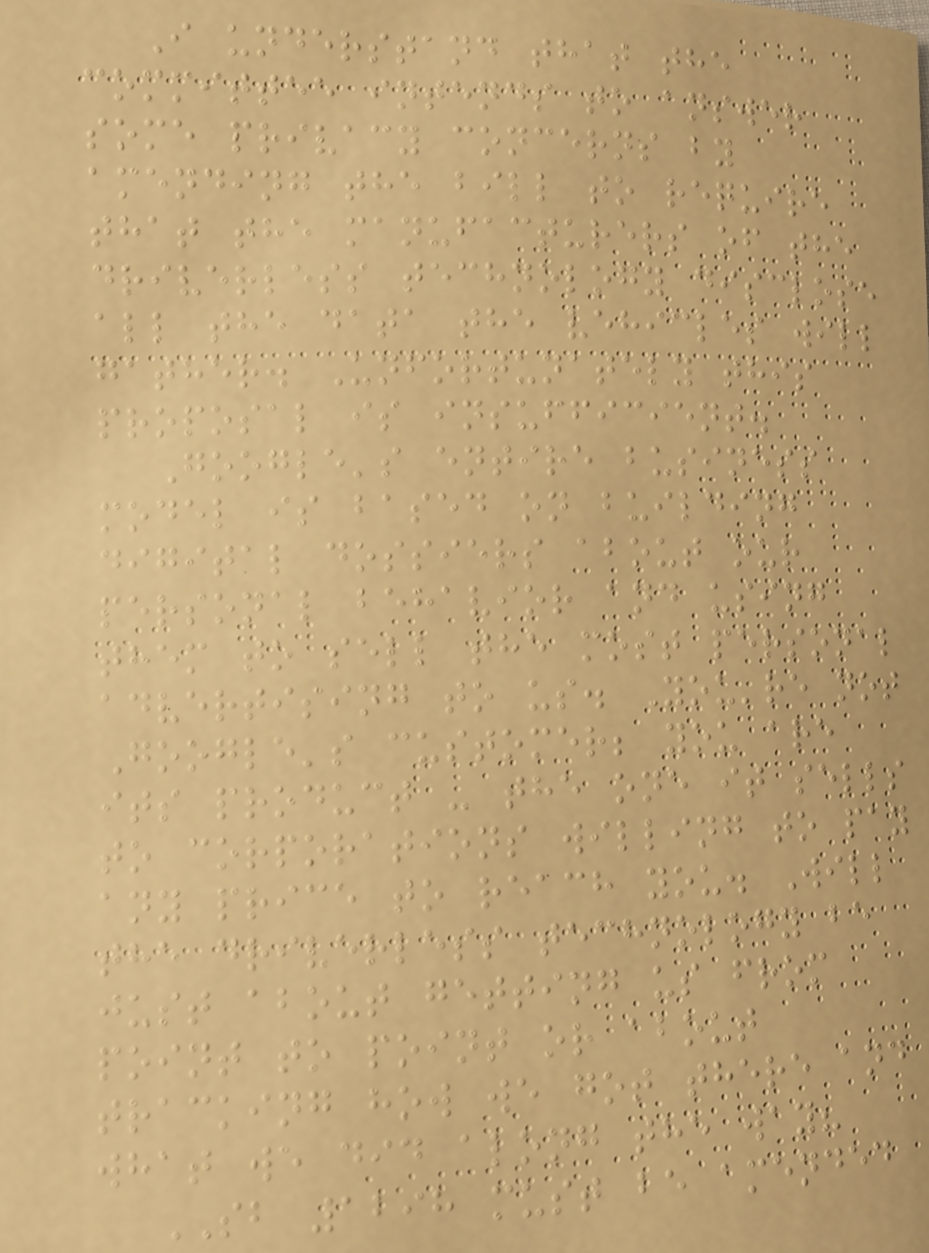I understand that the
committee intends to answer
some privacy concerns by
amending the bill to require
that the manufacturers of the
driverless technology disclose
all the data the vehicles will
gather. Unfortunately this
proposal is insufficient.
Google's entire business
model is based on building
digital dossiers about our
personal behavior and using
them to sell the most personal
advertising to us. You're not
Google's customer; you are
its product - the one it sells
to corporations willing to pay
any price to reach you. Will
the driverless technology be
just about getting us from
point to point or about
tracking how we got there and
what we did along the way?
SB 1298 must be amended
